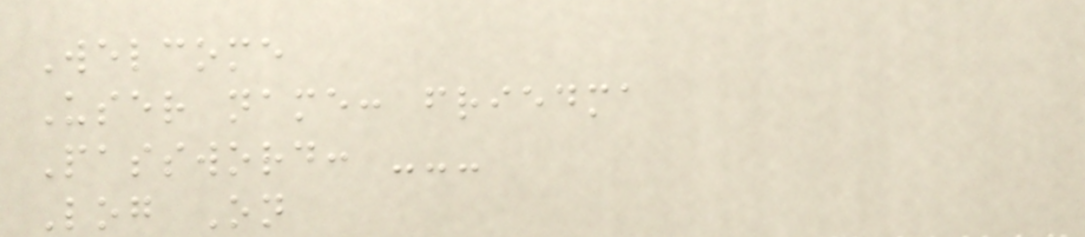Welcome
User name: friedma
Password: ---
Log On
